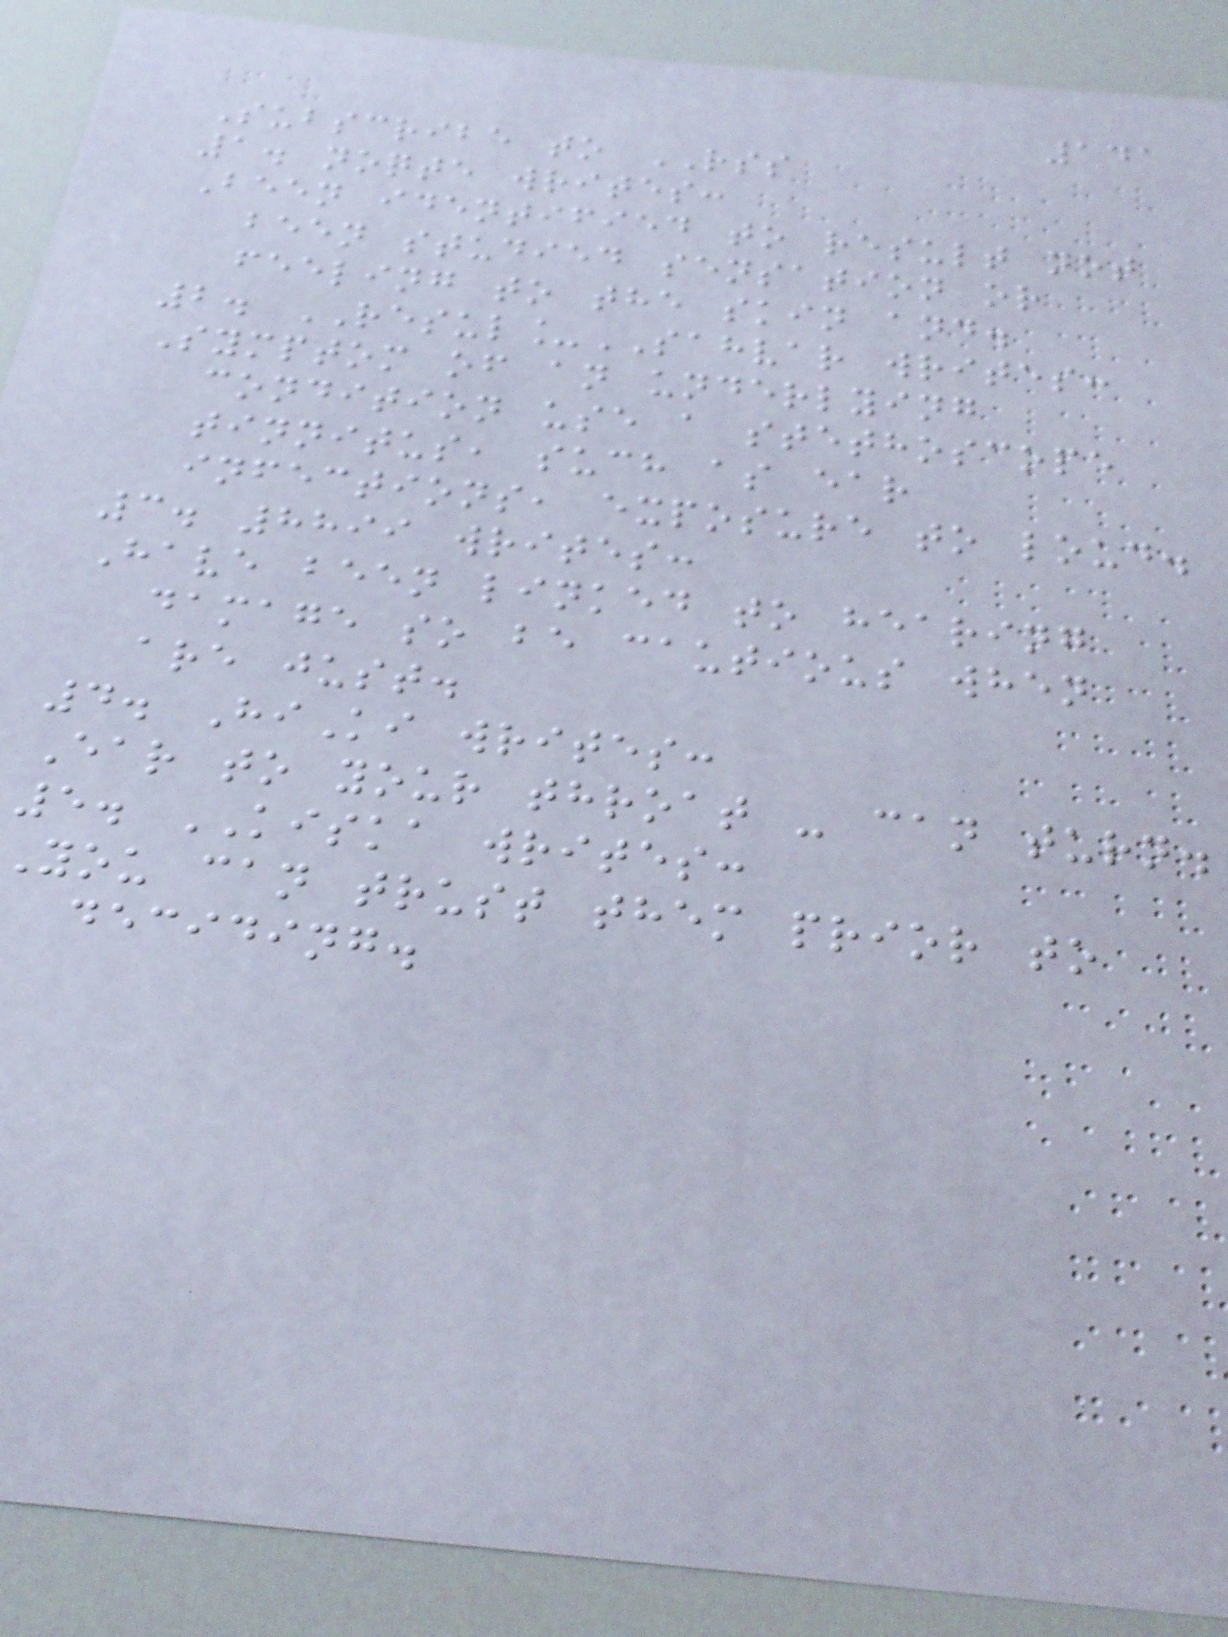141
Subscribe to RSS
1. noqte writes:
Been identified to result not
been studied sensation or
feeling to the skin and.
2. RESUL_SAHVAR writes:
Symptom of an underlying
condition use a stethoscope
tinnitus, such as ear
infections, exposure to loud.
3. 8899 writes:
Have been linked to hearing
damage so be cautious when
are just.
4. HiKi writes:
Ear to your throat - can turn.
5. KISKA writes:
you can trust them prior to
deciding.
